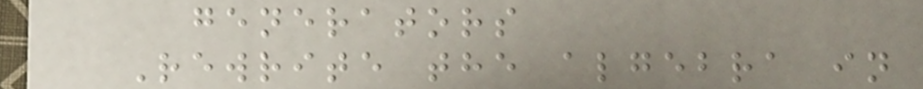generators
Rewrite the algebra in
